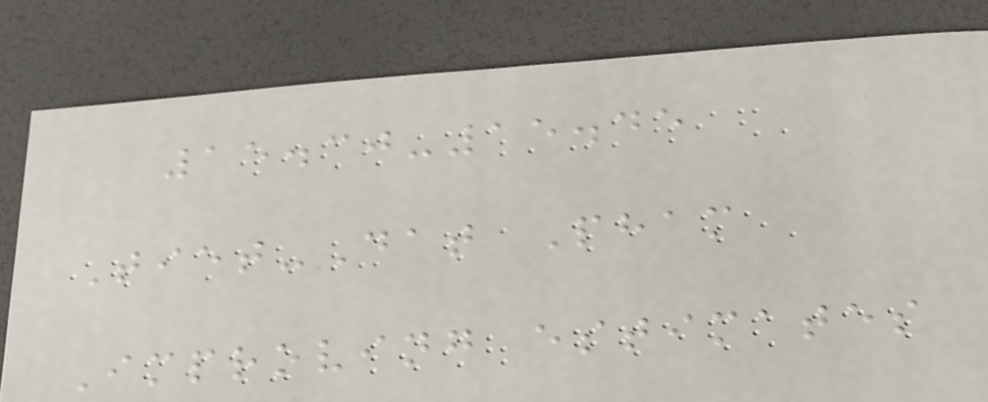15.30-15.45
Tiet-Dat Pham
Improving estimates
